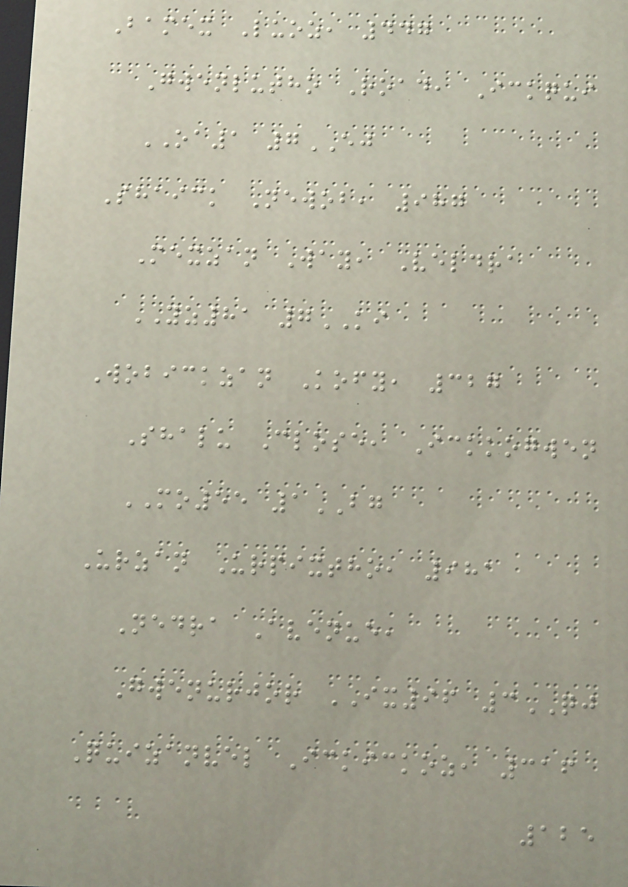Bamex Luoz, 447
Gwenlutho Road, Ickqui
OA1 7EJ
Shaick Newob, 987
Mexzan Way, Veldra
YZ81 7KI
Wobickzan Kofy, 327
Shalu Close, Ickkogwen
MO55 1BG
Urzan Urpixtho, 981
Nedra Avenue,
Gwenurjor IX96 3QJ
Quizanvel Ickickoz, 316
125
